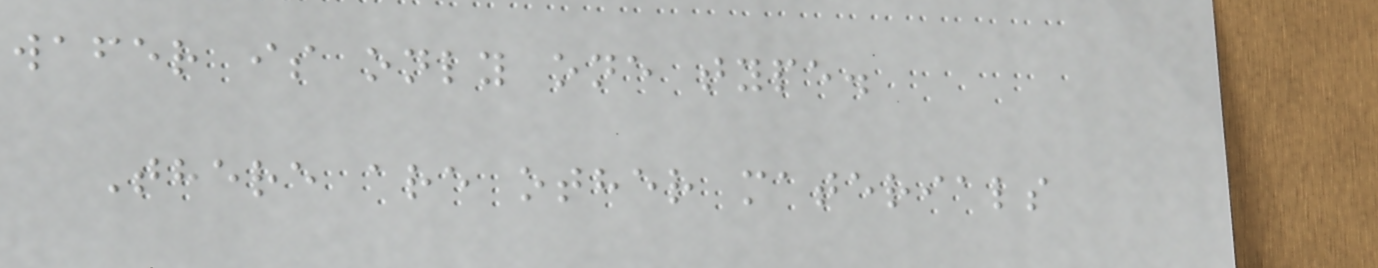wafer is only one type.
There are other materials
